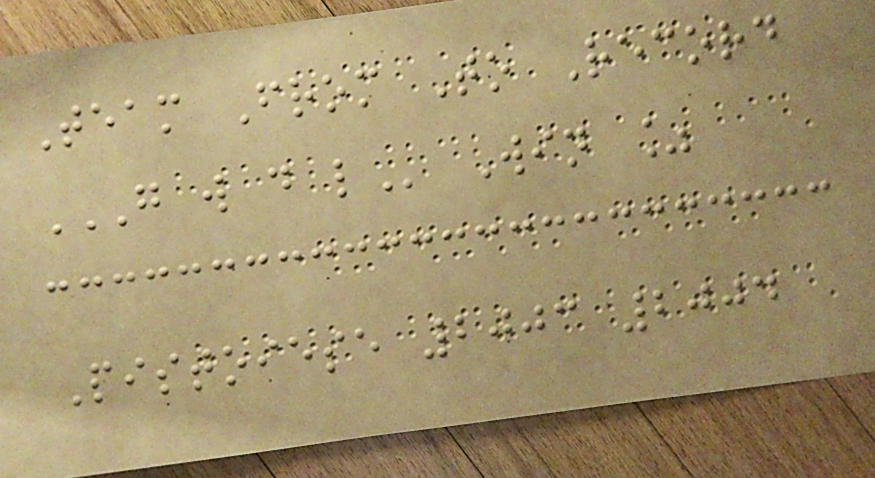Team From To Record
G W D L Win %
Pistoiese 2003 2004
